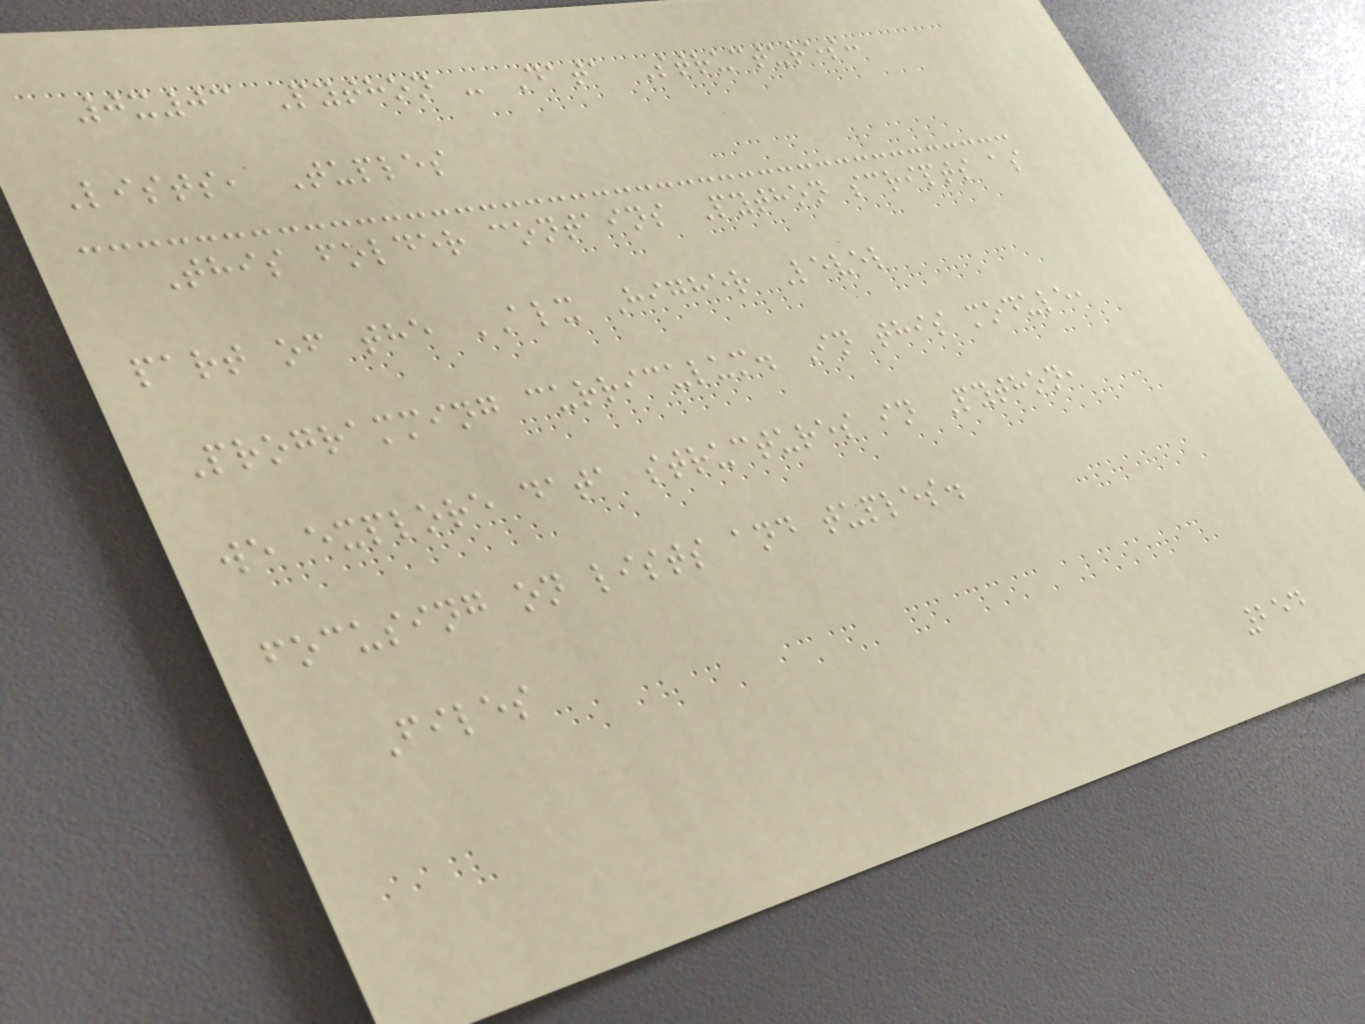0x03 Python - Data Structures:
Lists, Tuples
This folder contains Python scripts as
part of the ALX Higher Level
Programming curriculum. In this module,
we explore data structures in Python,
focusing on lists and tuples.
Files
254
